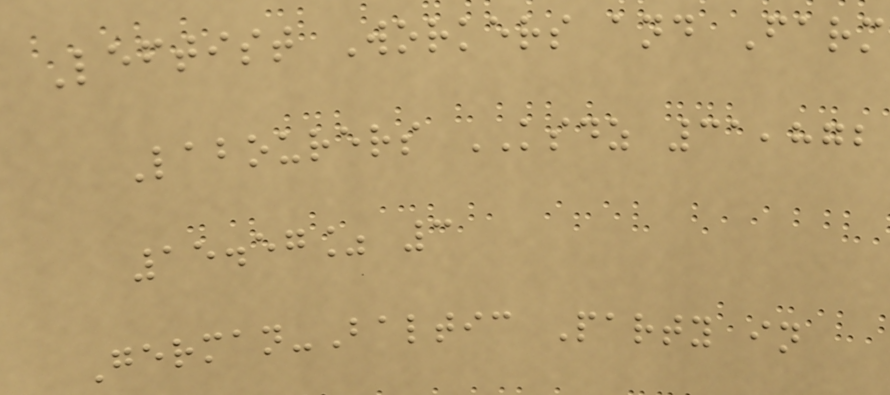Leftist Workers and Farm
Labourers KSDZ 31,872
15.57% 3
German-Baltic Party in
